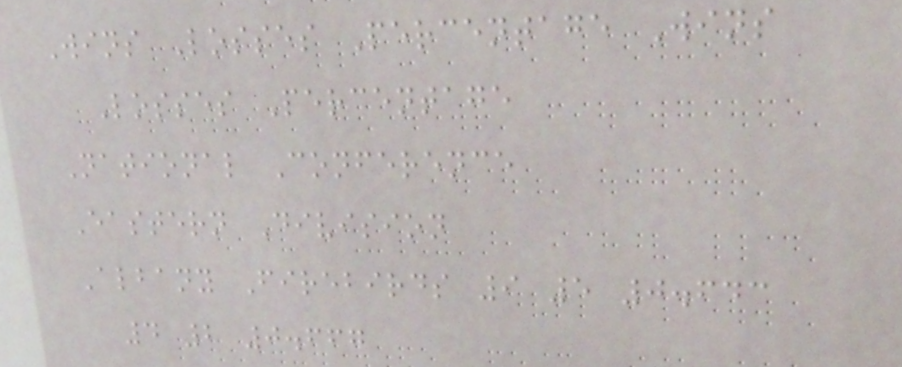Wins Losses Percentage Wins
Losses Percentage
National Conference
Eastern Division
Albany Firebirds 9 5 0.643
4 2 0.667
